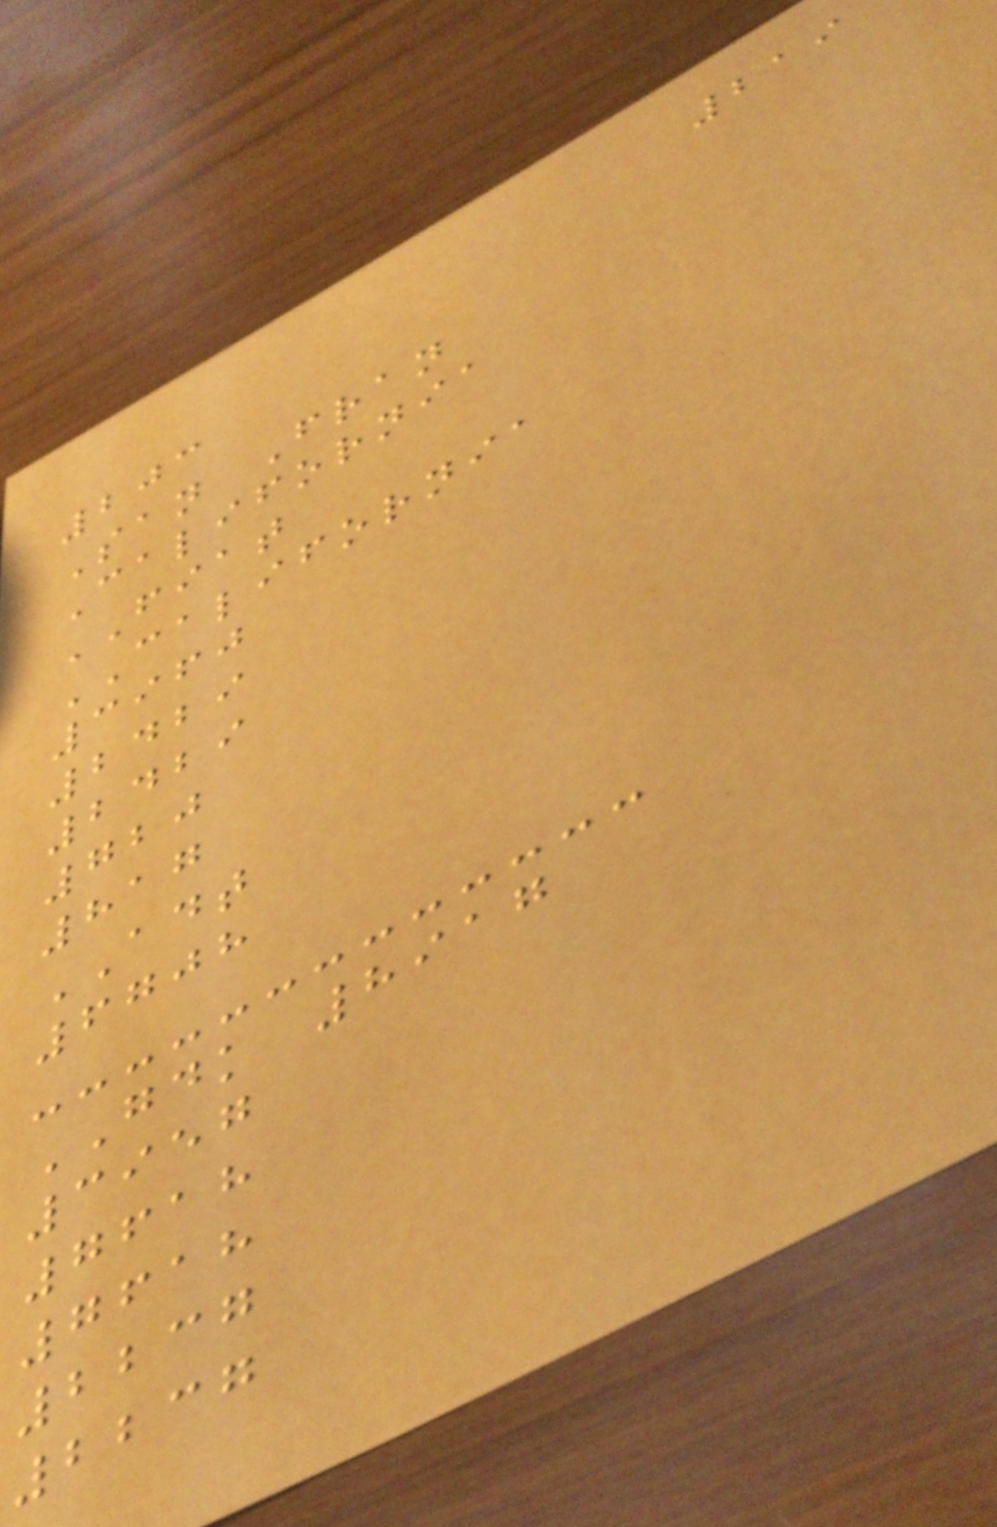219
203
San Fran
California
FIAT
CALIFORNIA
3960
2429
2429
720
817
ADT
6708
GDK 8917
3957
7618
7618
2237
2237
